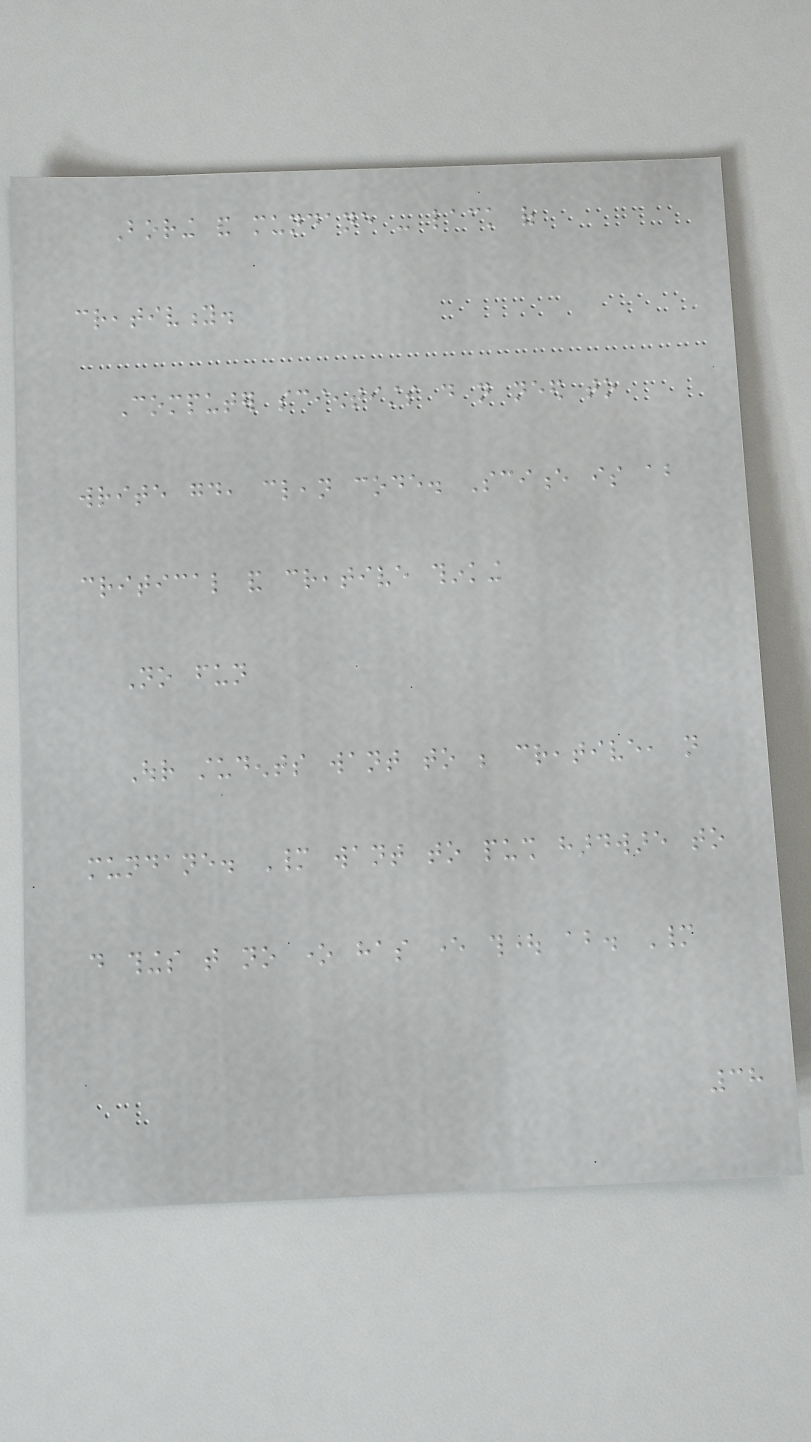Boring and mundane - lack of
creativity.
Computer scientists do not need to
write good, clean code. Science is about
critical and creative thinking
No fun
Our students want to be creative, not
mundane. Many want to push hardware to
do things that no one has ever thought about. Many
38
